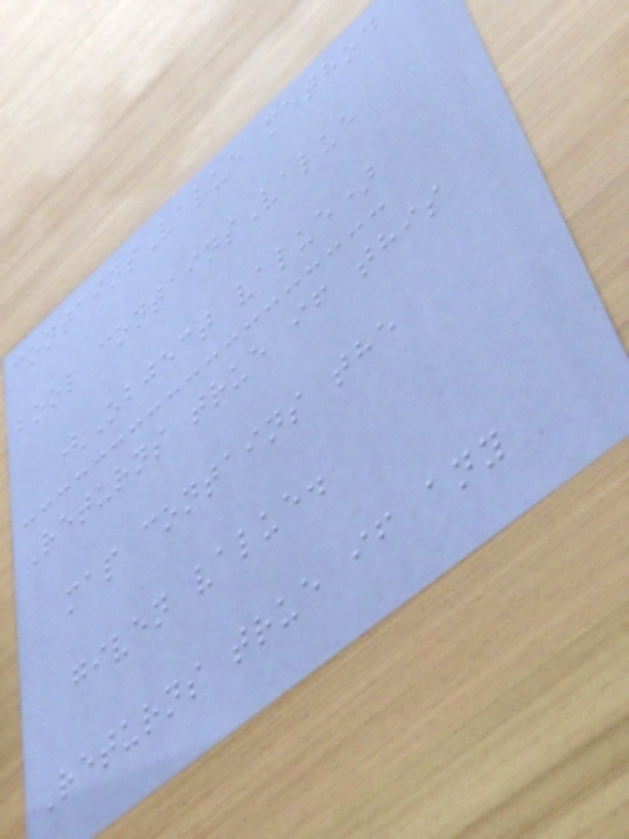containsValue method
bool containsValue
(Object value)
Returns true if this
map contains the
given value.
Returns true if any
